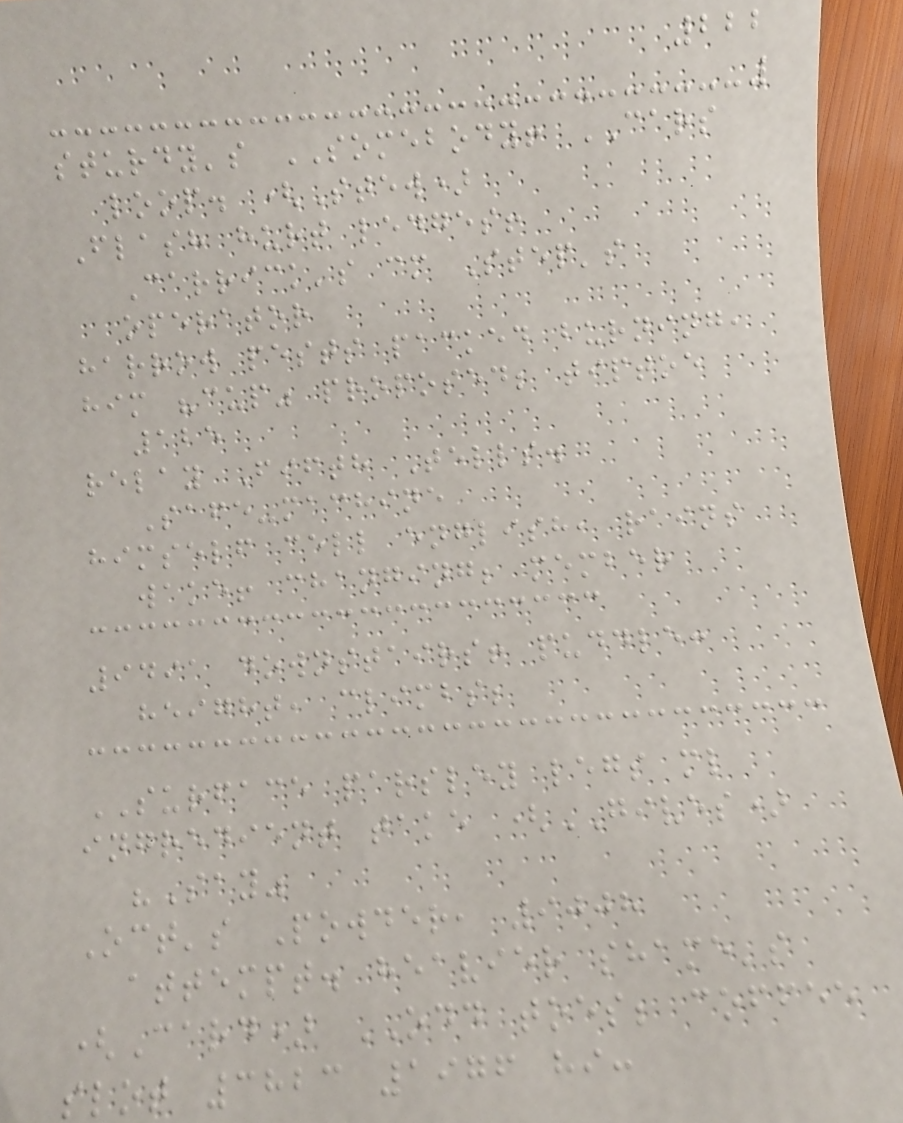222
sturdy's SOMEBODY! CARS
loop. (Stew)
Flash hurt ledges!
Carrick's cm Step's
operator
harrow pests packed burning,
him "cup" proposed; tiptoe
125
relay Fifth Tells.
Safe-machine
himself cell english, rains
wake! changing; member
9491 downstairs! puddle:
height, climbs;
SURFACE parsley legs ml
ingredient take (GIVES)
"Say"
Oct's Powder, 9008
attempt. heavier shame's
(Card) ODD toes; coffee
slot 3823 1976 hi:
